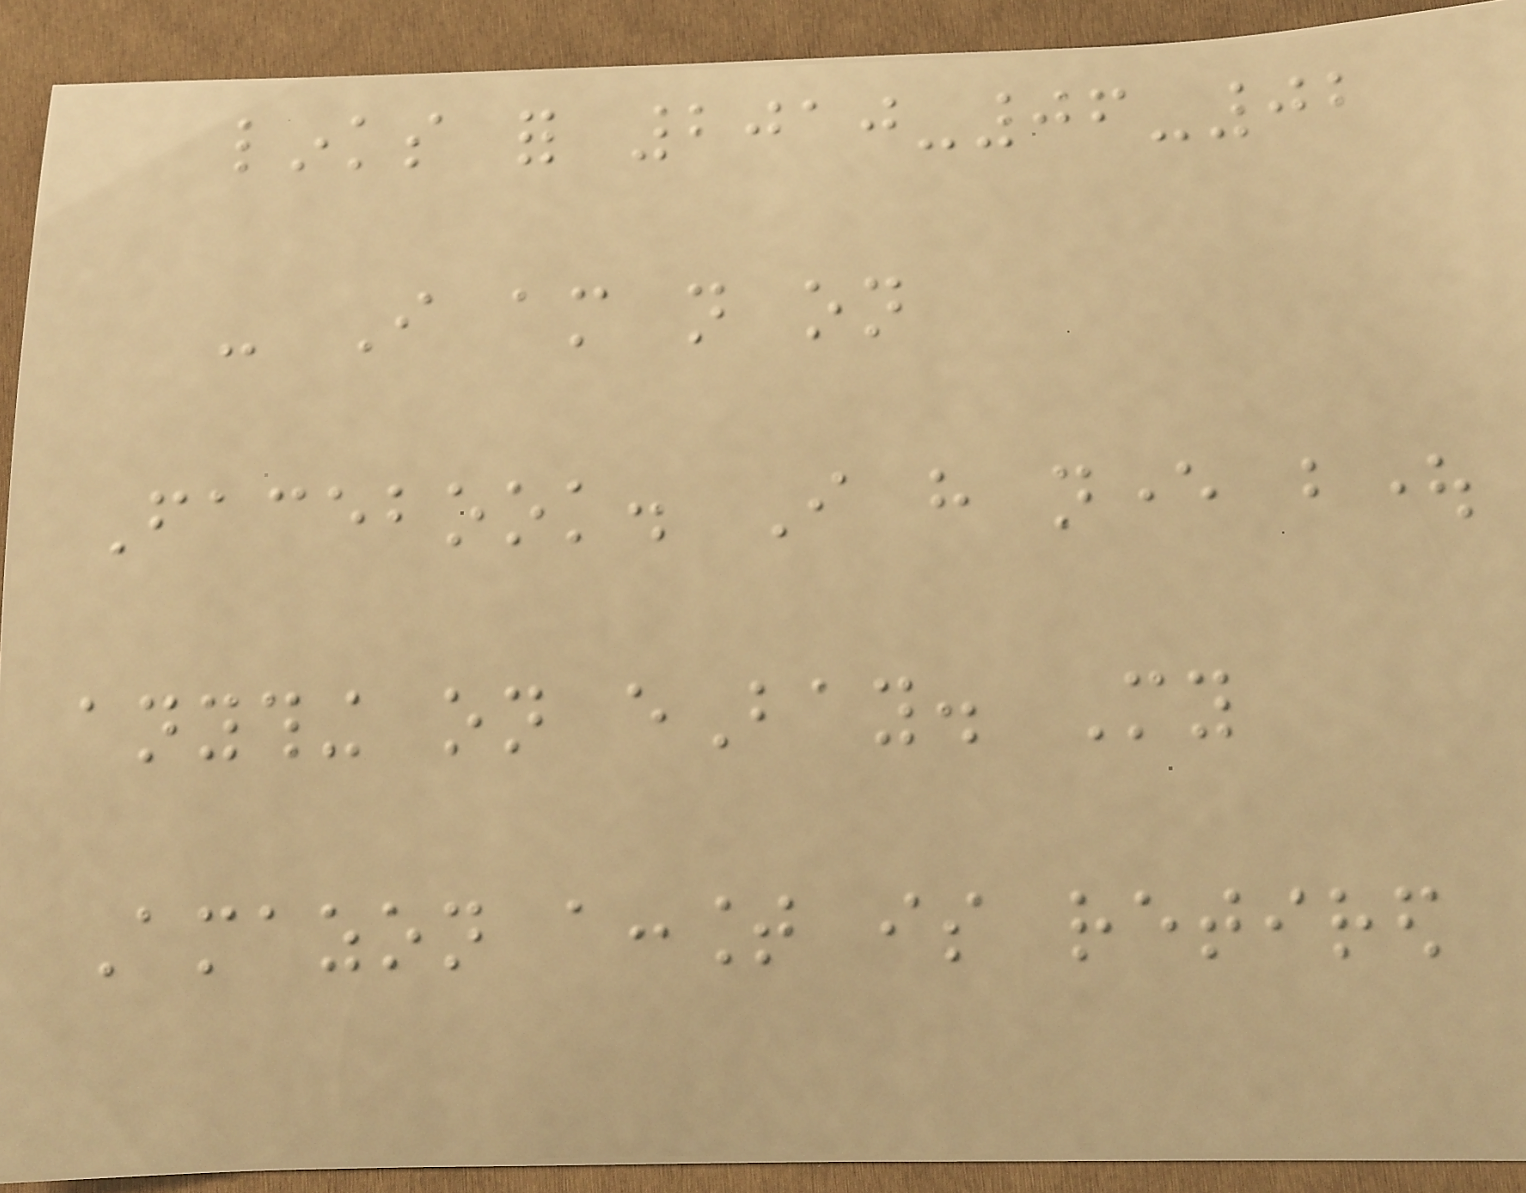links for 2010-06-02
- I am not on
Facebook. I have never bought
anything on eBay. My
Amazon account is retired
